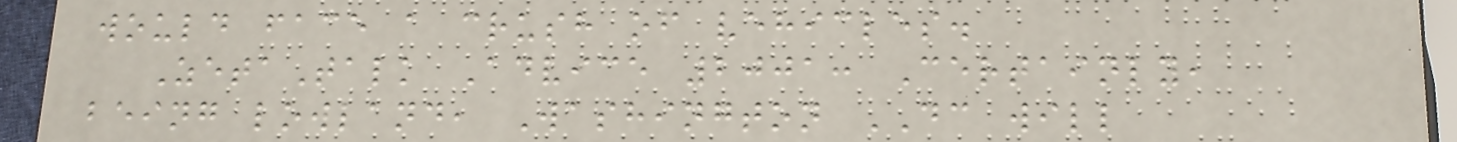would face a crush of vehicles.
ZetaTalk Advice 2001: Certainly,
being lowland, Washington DC will
